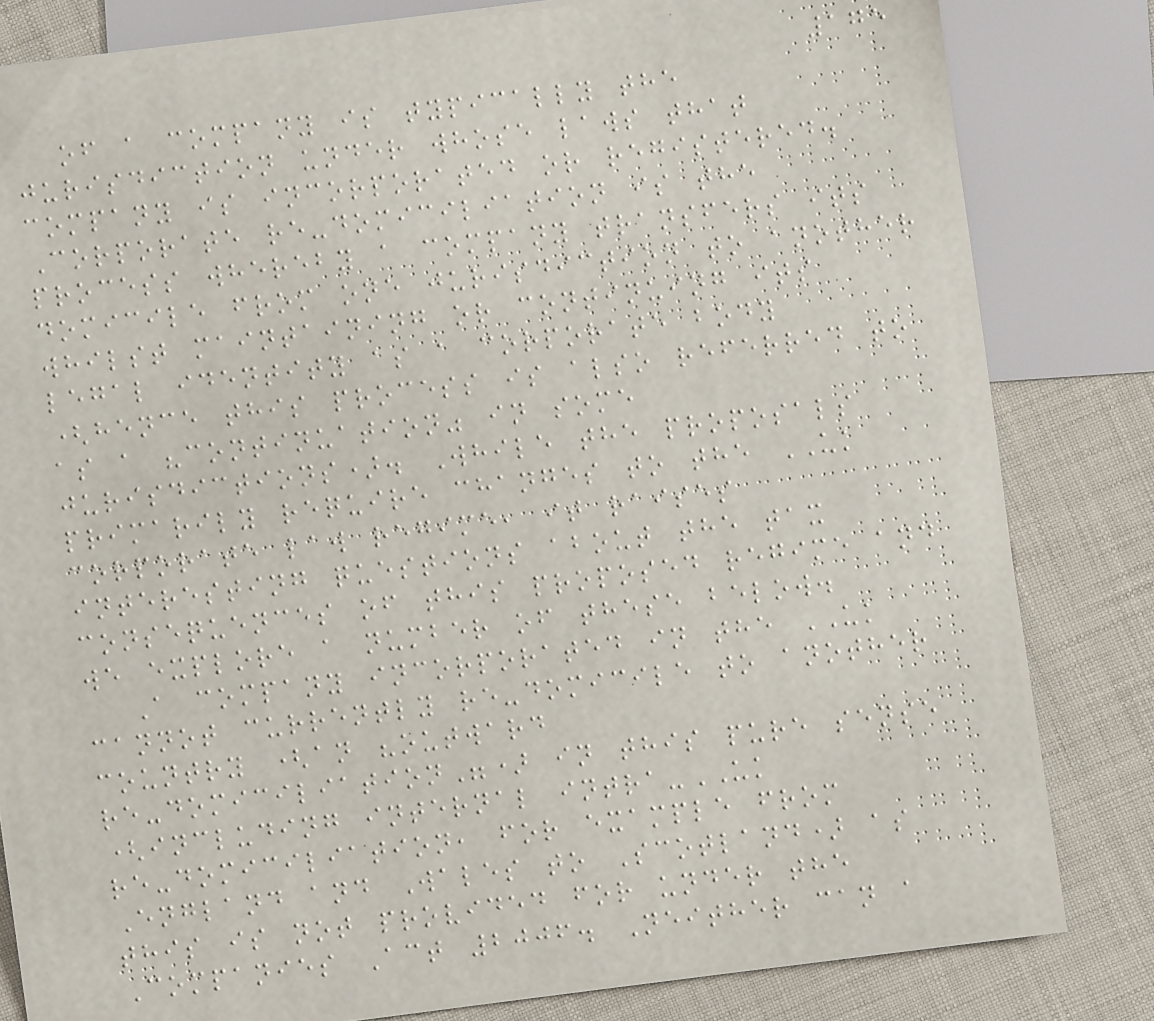175
of a company is typically the
jurisdiction under whose laws that
company is incorporated or registered.
Corporate re-domiciliation is the
process whereby a company transfers its
domicile from one jurisdiction to another
whilst maintaining or continuing its
legal identity as a corporate body
(hence this process is also referred to
as a "continuation" in some
jurisdictions). While the proposals
primarily require changes to the UK
corporate law regime, it raises
interesting questions about the tax
consequences of this proposed regime and
we explore a number of these below.
A company incorporated in the UK
cannot currently re-domicile to another
country (an "outward
re-domiciliation") in this pure sense
(including internal intra-UK
re-domiciliation, for example from
England and Wales to Scotland) as
this is not provided for under the
Companies Act 2006. Neither can a
